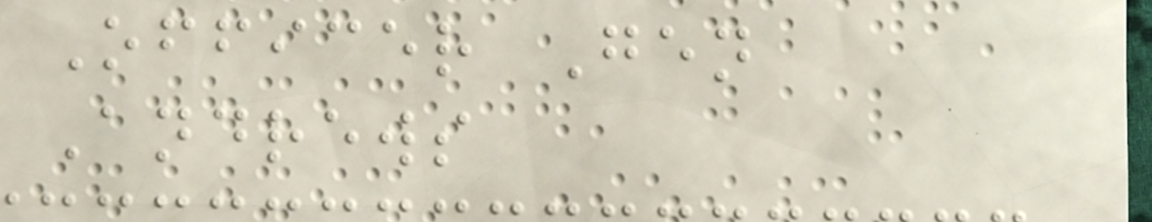Officer Gen
Andrews
